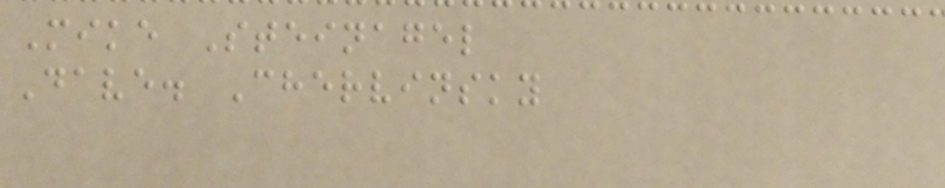Mike Steinagel
Dave. Chervinsky
